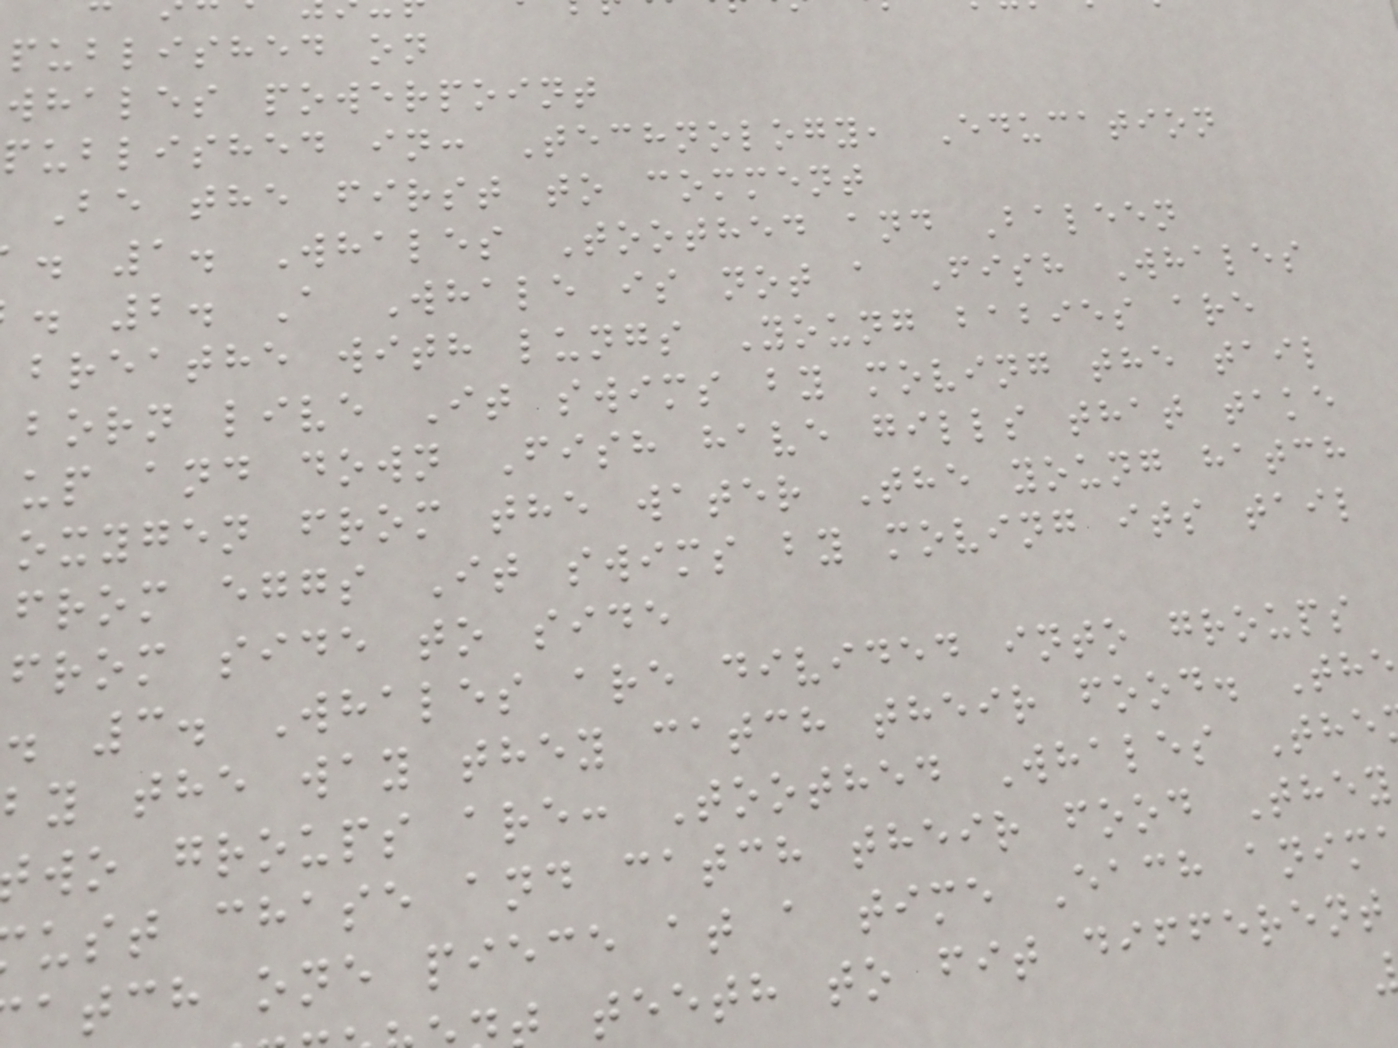published on
whales powerpoint
published in: Technology, Education
Be the first to comment
. 1. Whales Toothed and Baleen
. 2. A Whale is not a Fish Whales
breathe with lungs Young babies are
born live It swims by moving the tail
up and down Fish have gills that take
oxygen from the water The young hatch
from eggs It swims by moving its tail
from side to side
. 3. Whales are divided into groups
by the way they catch their food. The
wo groups are: Toothed Whales The
ust chase and catch their food They
atch one piece at a time Each anim
teeth to fit different
